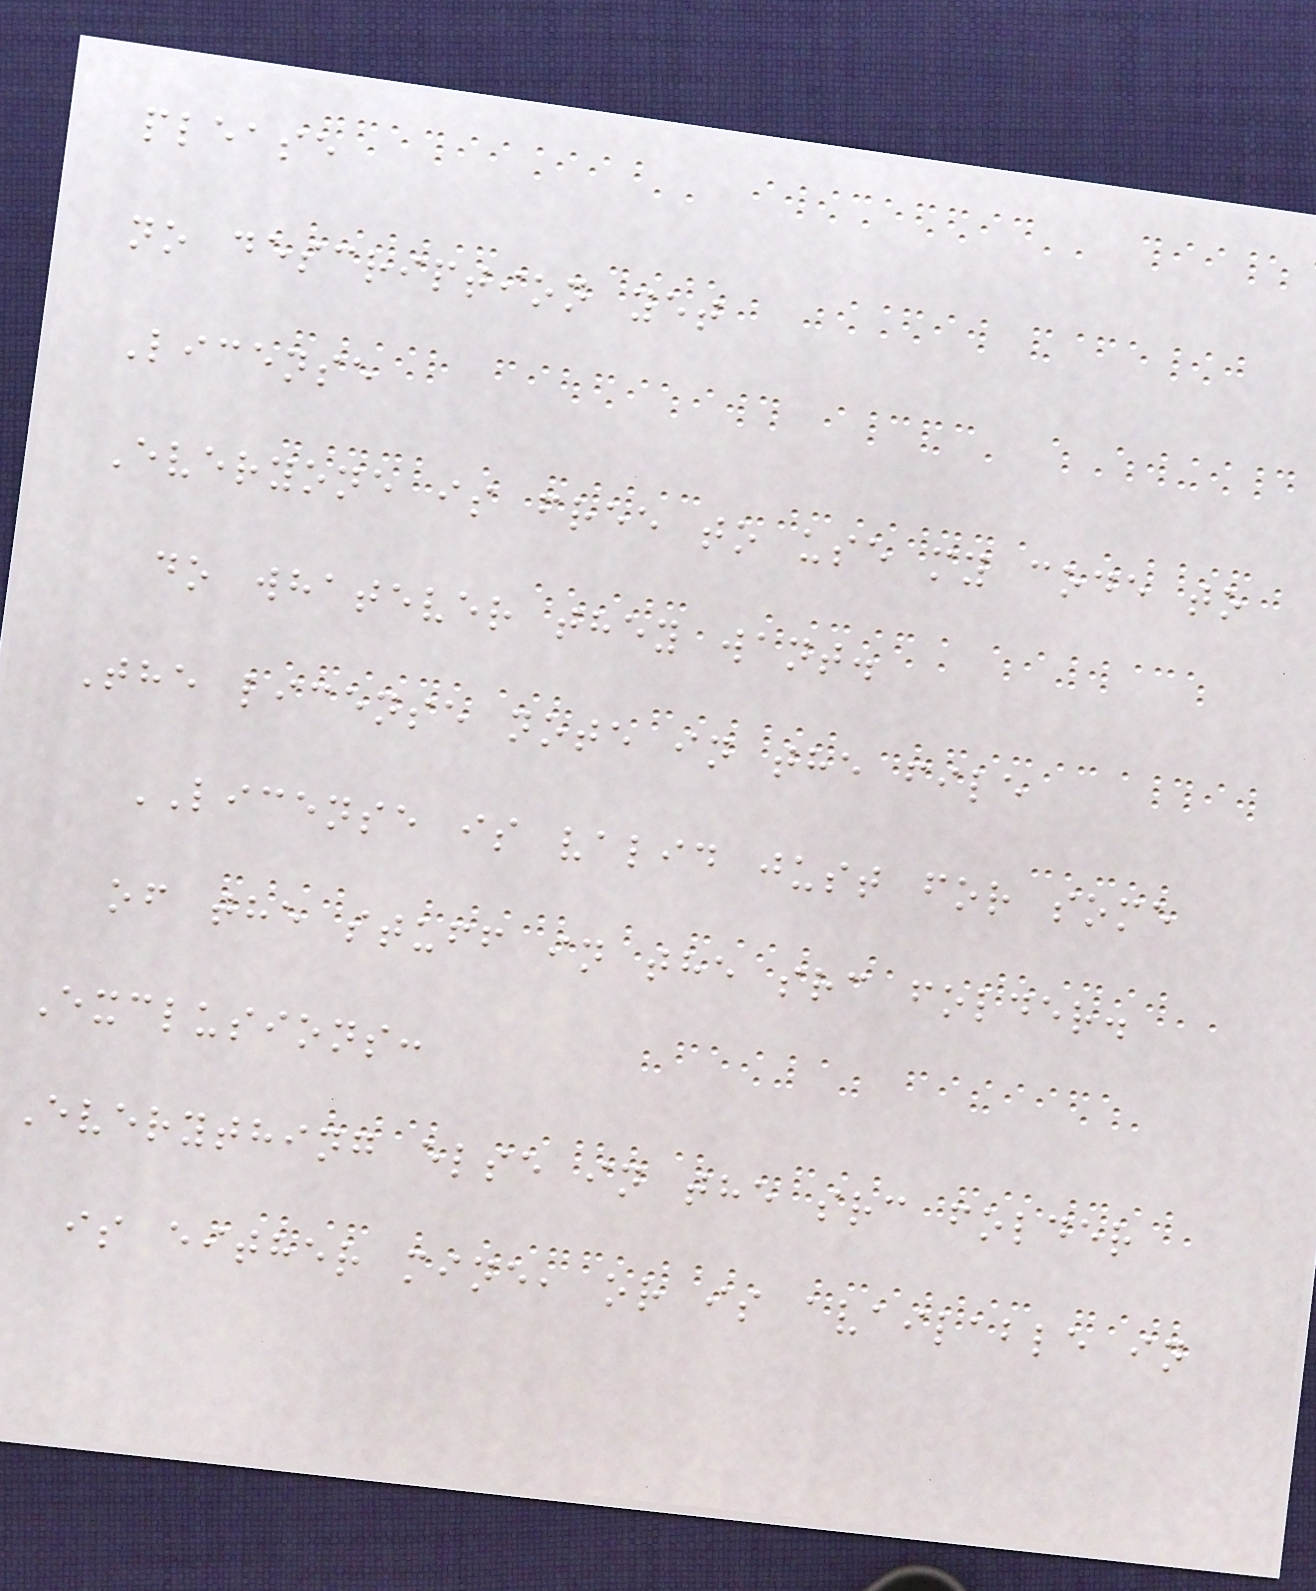please
no description yet
License
Everyone is free to use my code to
do whatever they want.
The license note in the file
LICENSE is valid just for some
of the stuff in the src folder.
Exclusions:
Everything else in the src folder
is either mine, or is available in
